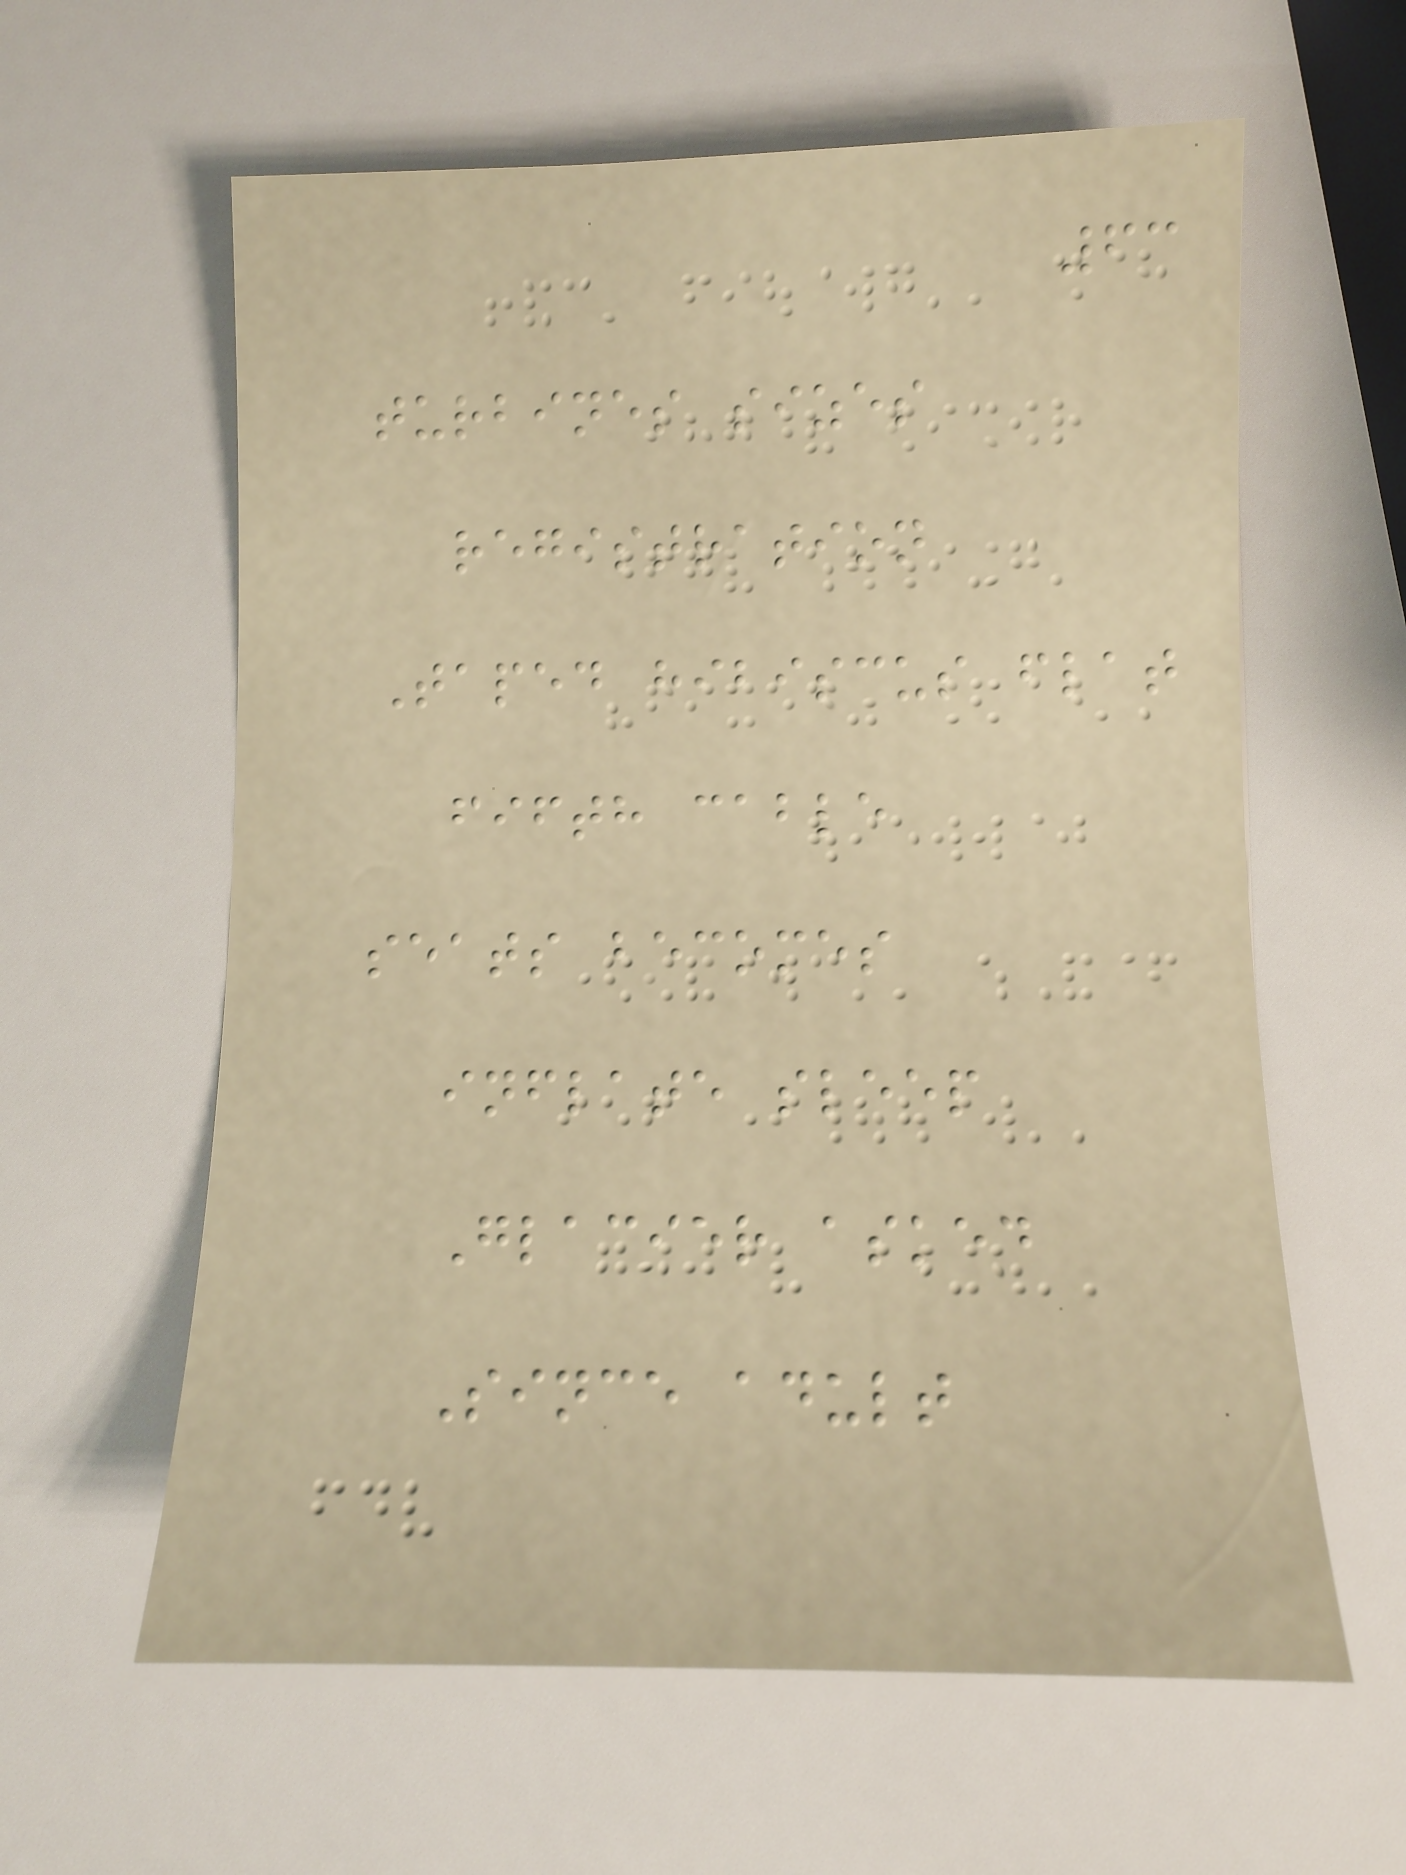63
turbines sizes
registration
Taped hibiscus flat
fifth cable
seats becomes
inflate sleep
Glacier asked
Since adult
